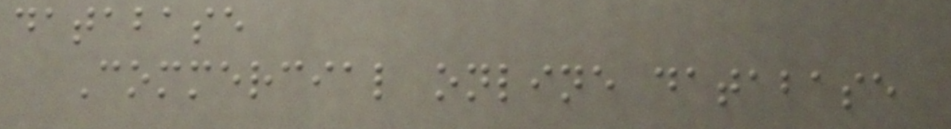database
Commercial online database
